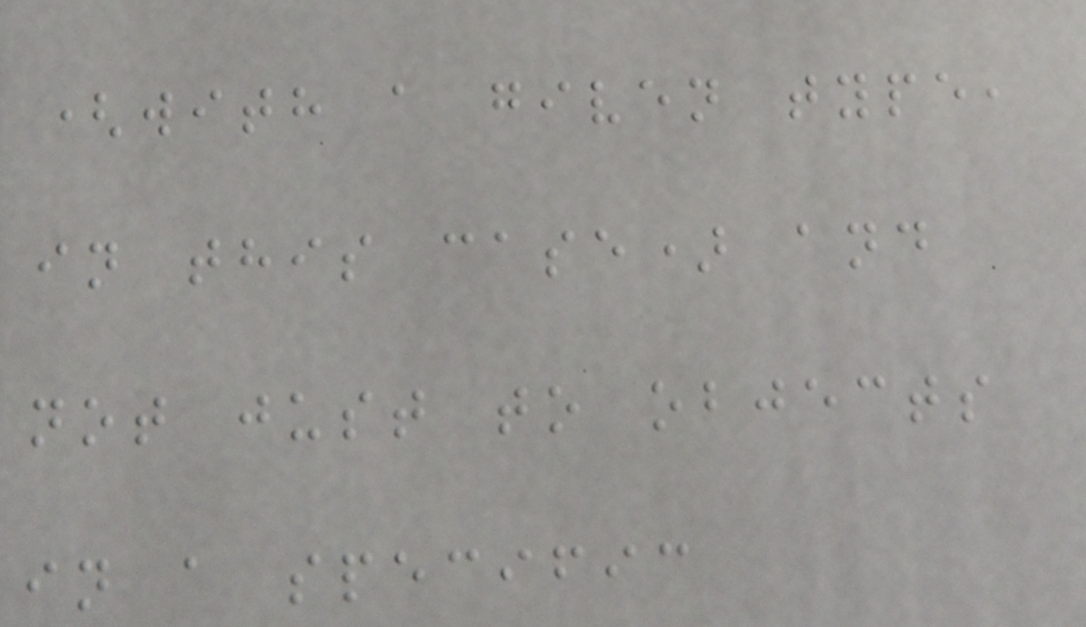(with a given type,
in this case) and
not just to objects
in a specific
